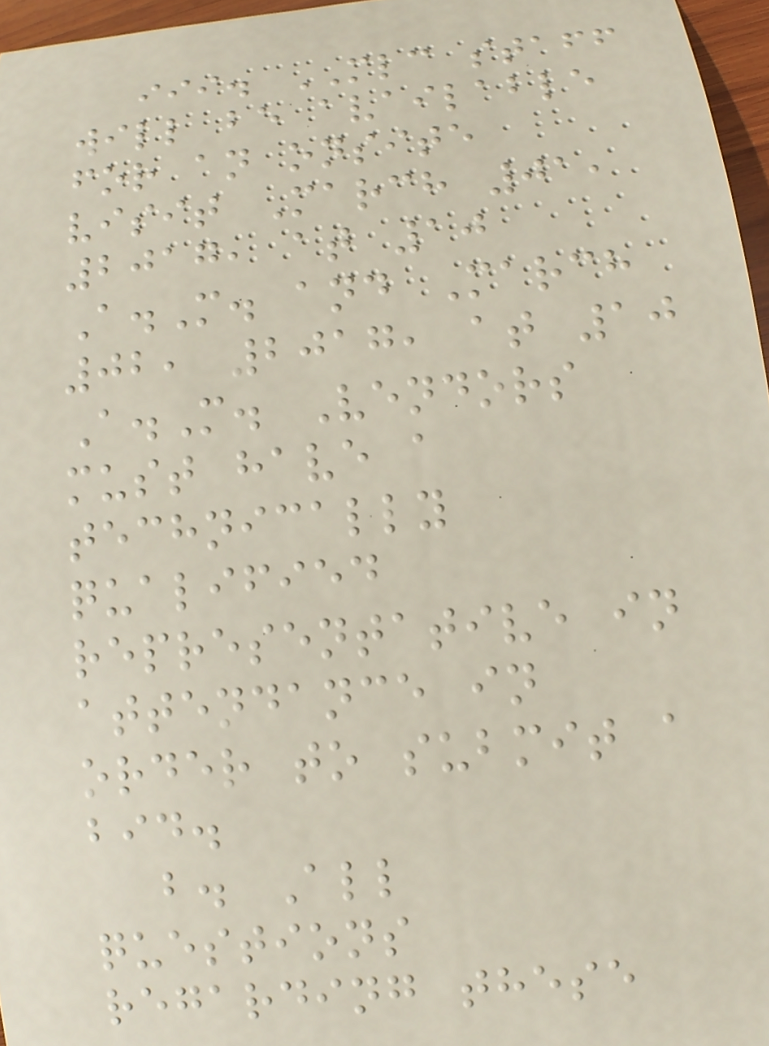iii. MLC staff
will be available
for an onsite
visit March 01,
2017, at 10
A.M. and March
02, 2017, at 10
A.M. Vendors
must have a
technically
qualified
representative in
attendance in
order to submit a
bid.
b. All
questions
regarding these
